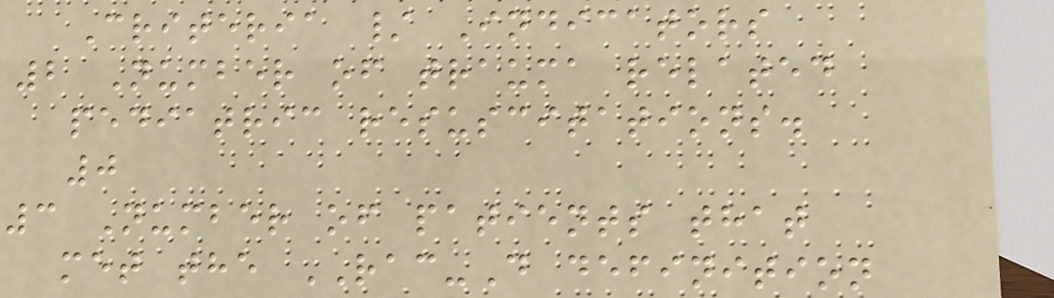Criteria / Indicators
2 Number of trauma related
pediatric resuscitations.
0
3 Number of patients that
met the RAC-D definition
